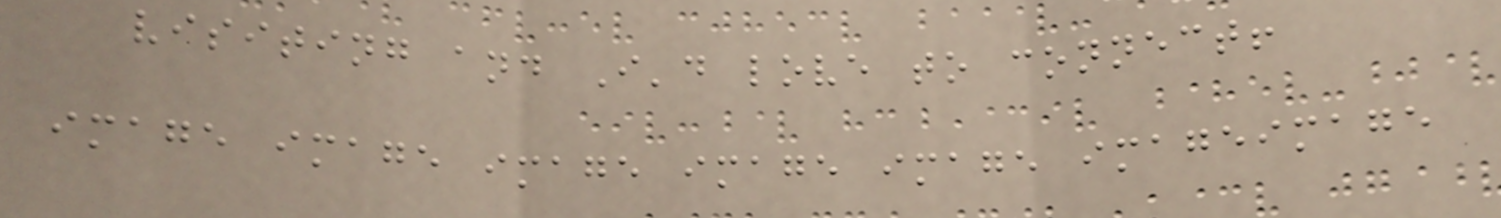visiting and I'd love to connect!
image image image image image imageimage
